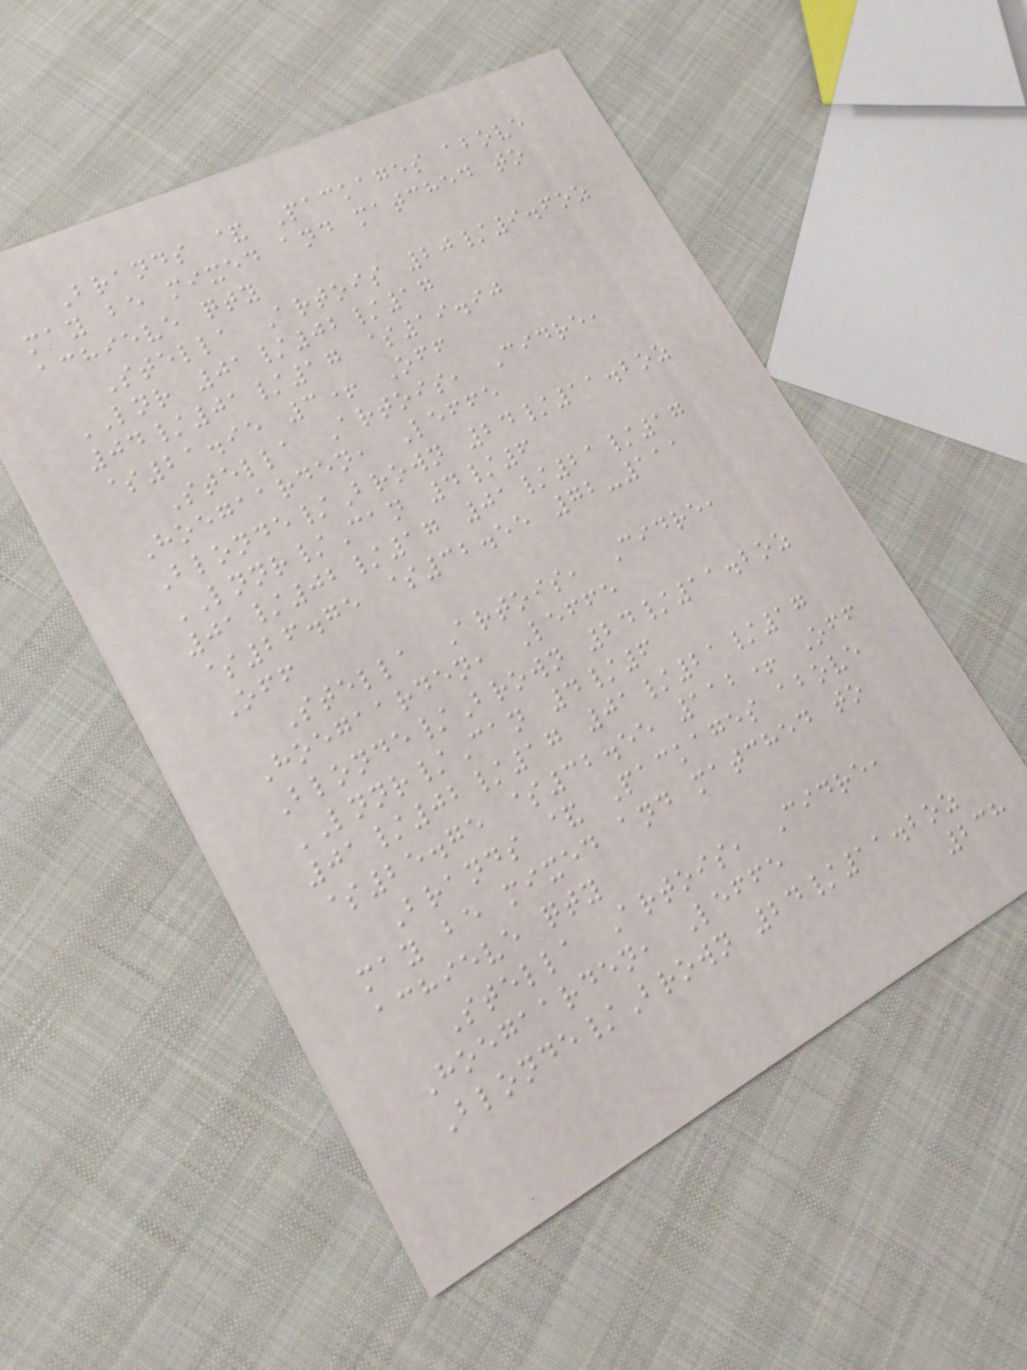Brands & Packages above
may be mixed and matched to
achieve qty
Stella Artois 20/9.6oz
LNR 01/02/17
04/01/17 $19.90
$21.95 3+ Off
Stella Artois, Cidre,
Hoegaarden, Leffe
Blonde/Brown 24/11.2oz
LNNR/Can 4/6
01/02/17 01/21/17
$26.75 $32.55 72-111
Off
Stella Artois, Cidre,
Hoegaarden, Leffe
Blonde/Brown 24/11.2oz
LNNR/Can 4/6
01/02/17 01/21/17
$25.75 $32.55 112+ Off
Brands & Packages above
may be mixed and matched to
achieve qty
Stella Artois, Cidre,
Hoegaarden, Leffe
Blonde/Brown 24/11.2oz
238
